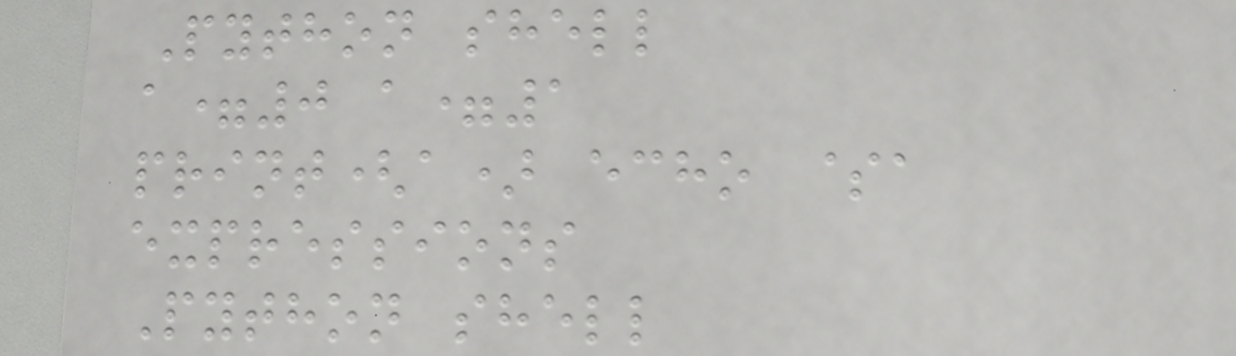Python shell
a=0 a=1
print(a) echo $a
expressions
Python shell
